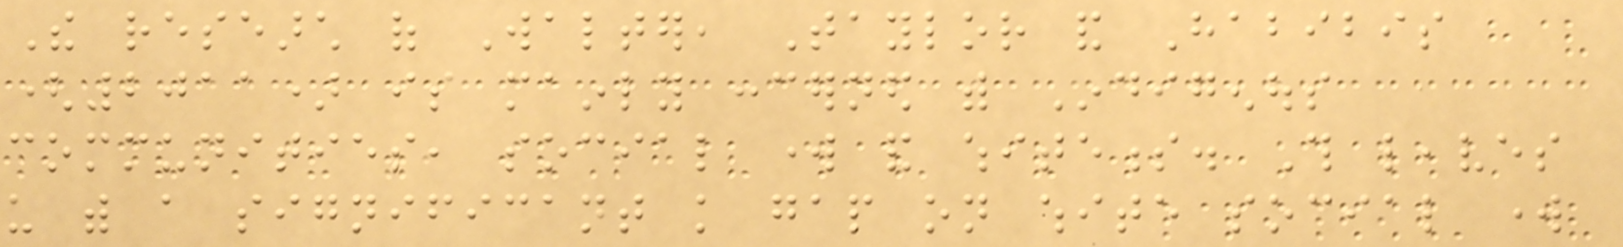The research of Walter, Taylor and Habibis
(2011) is mainly concerned with Indigenous
communities, social work and whiteness. This leaves
us with a significant knowledge gap on white social work
